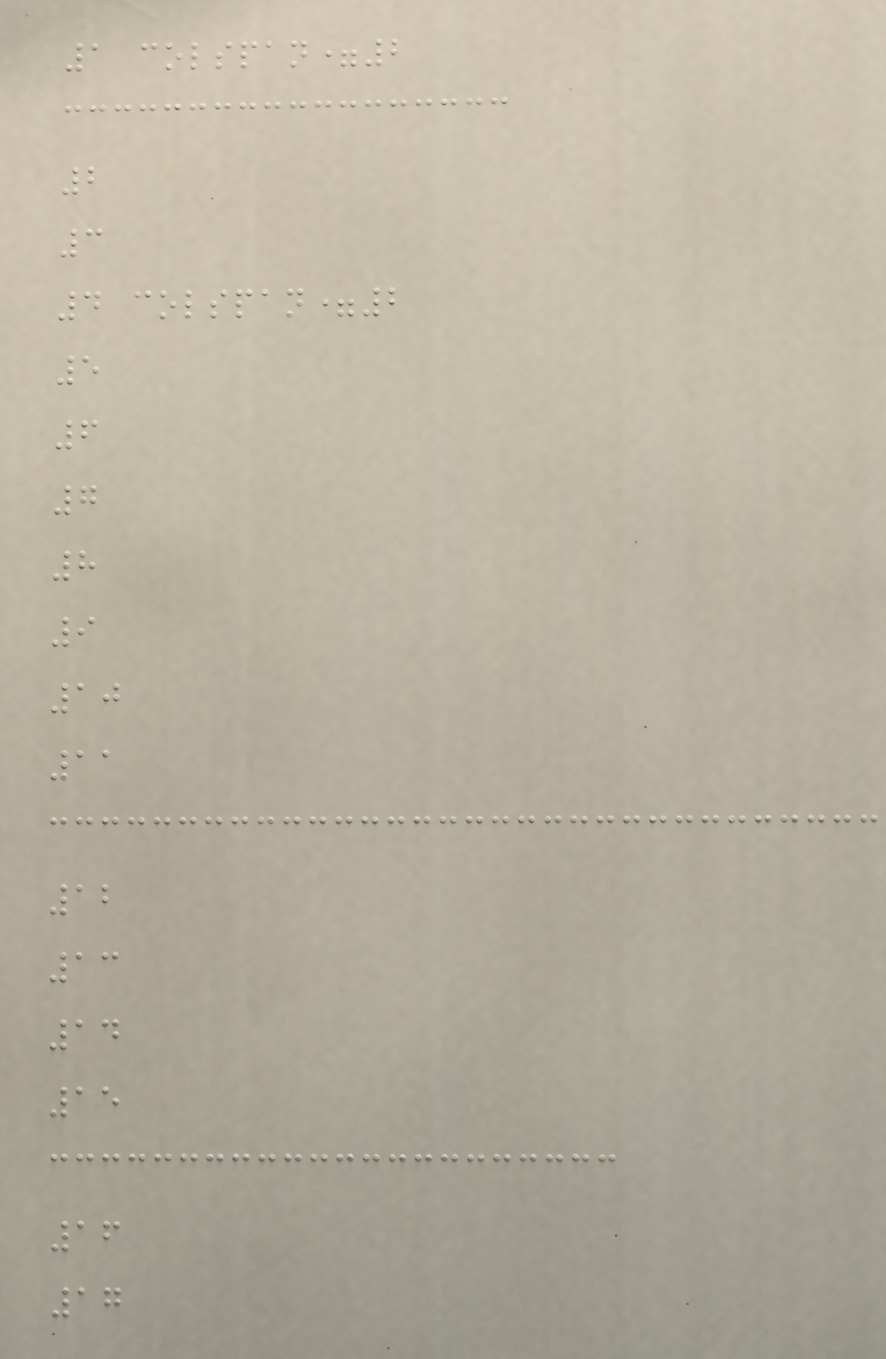1 colspan=2
2
3
4 colspan=2
5
6
7
8
9
10
11
12
13
14
15
16
17
